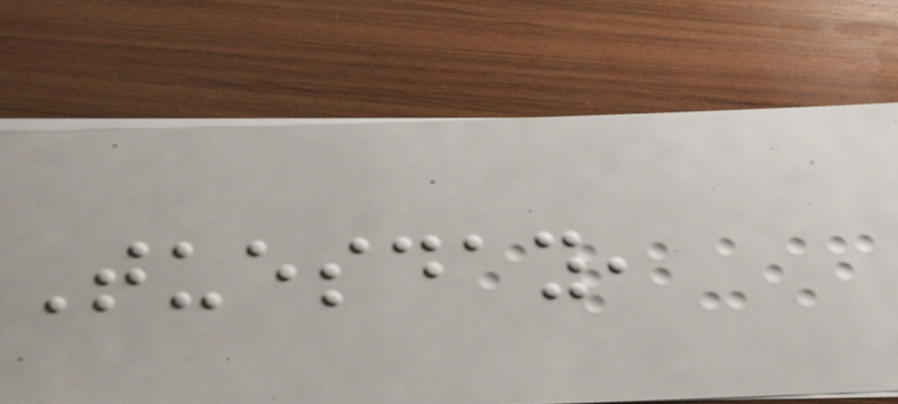Tuesday,
